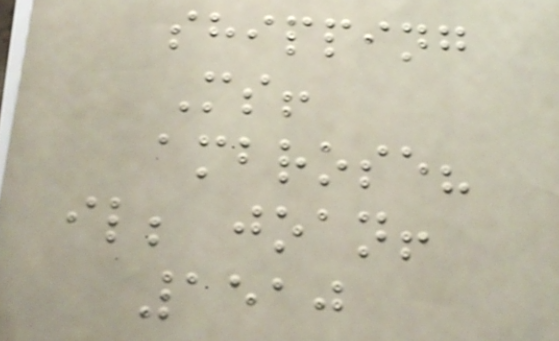shipping
Ms!
ambrose?
il; joan!
1510
